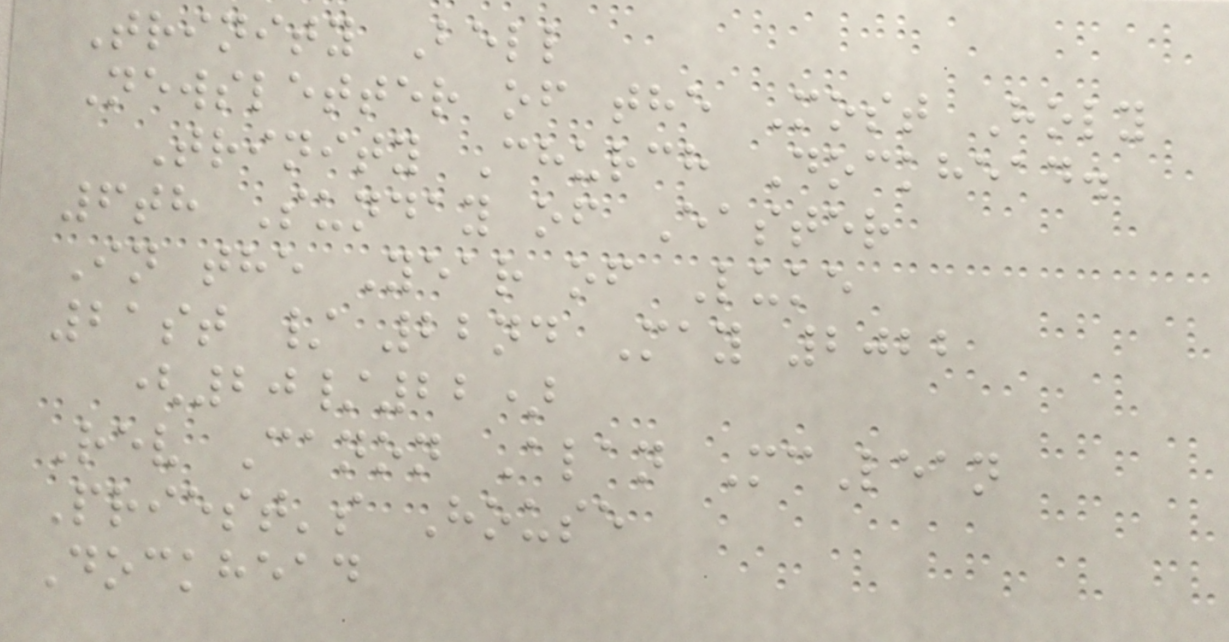Trinity Bell
Newsletter of the Most Holy
Trinity Church Dockhead.
6th Sunday of Easter
In the Year of Luke
21st / 22nd May 2022
(20/22)
Rev Canon Alan McLean
Priest's House
Dockhead
